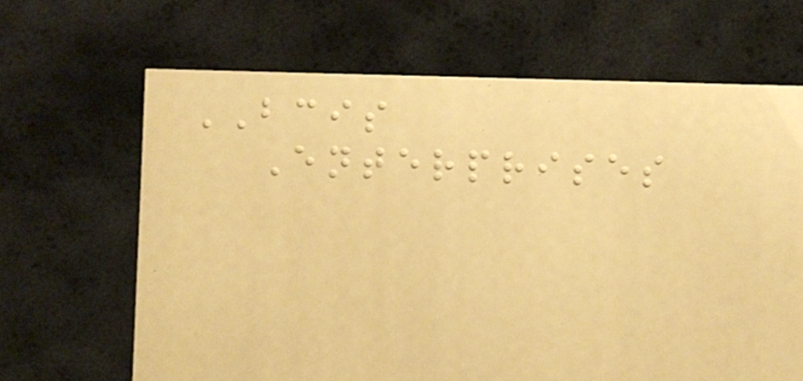BCIS
Enterprises
